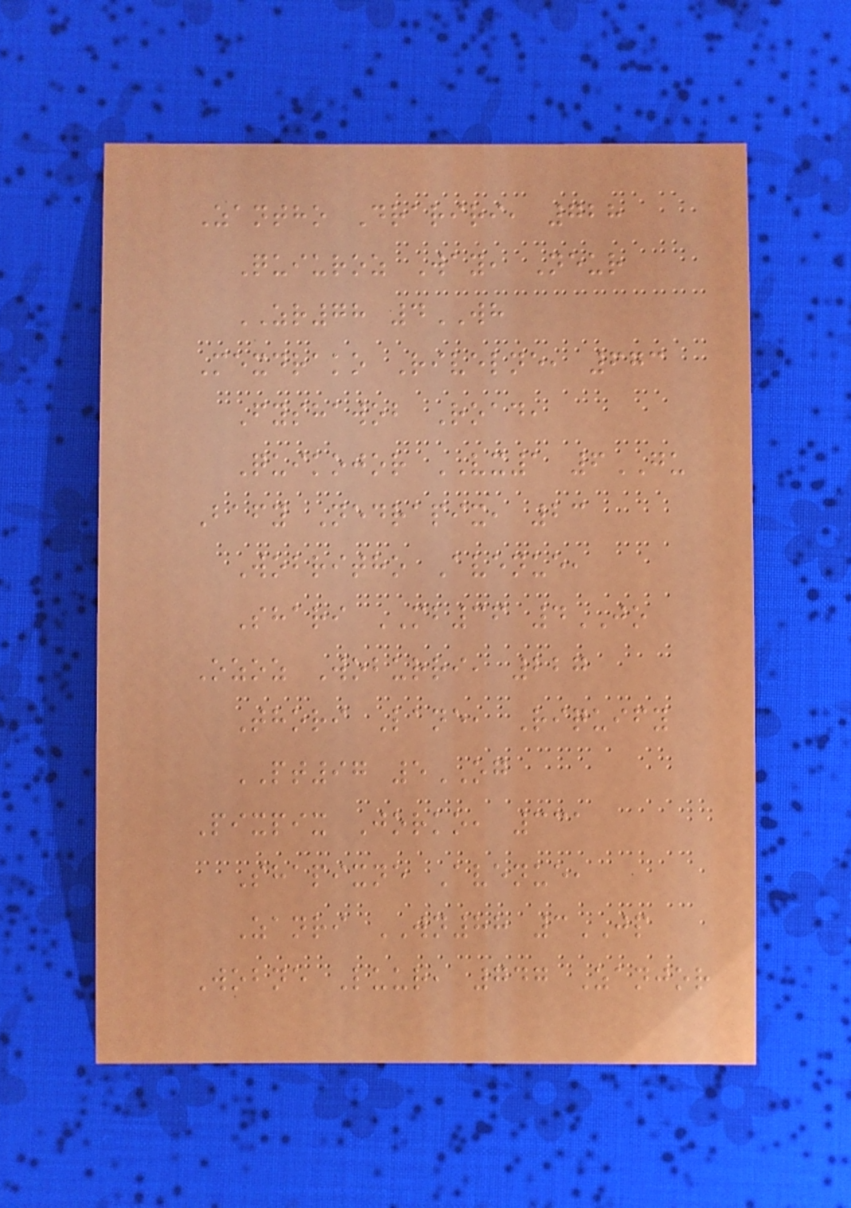Zantho Drariri, 728
Quiuroz Way, Neur
ZR78 4WH
Mexdrako Rivelne, 673
Fyshawob Road,
Quikojor VX1 6GU
Bafy Nedrapix, 23
Wobritho Avenue,
Shari MB36 4JO
Ozoz Woburri, 227
Thori Lane, Riquify
PT97 5OG
Pixpix Jorko, 331
Shapixne Avenue,
Zanri WN88 3JP
Wobne Luur, 747 Zanjor
